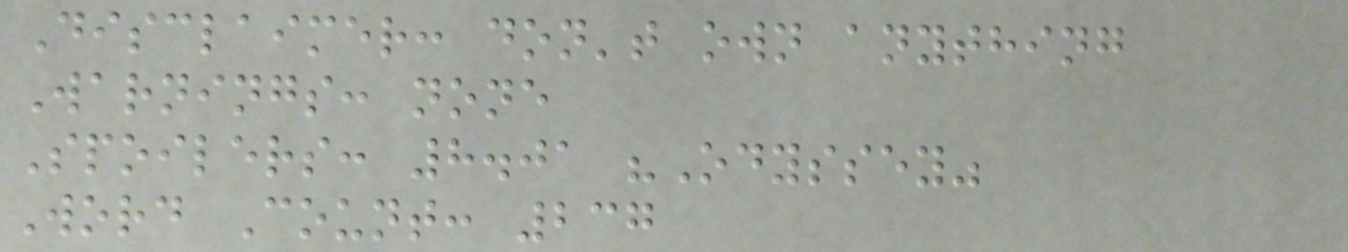Disclaimer: don't own anything
Warnings: none
Spoilers: 8.01 "Odyssey"
Word Count: 237
